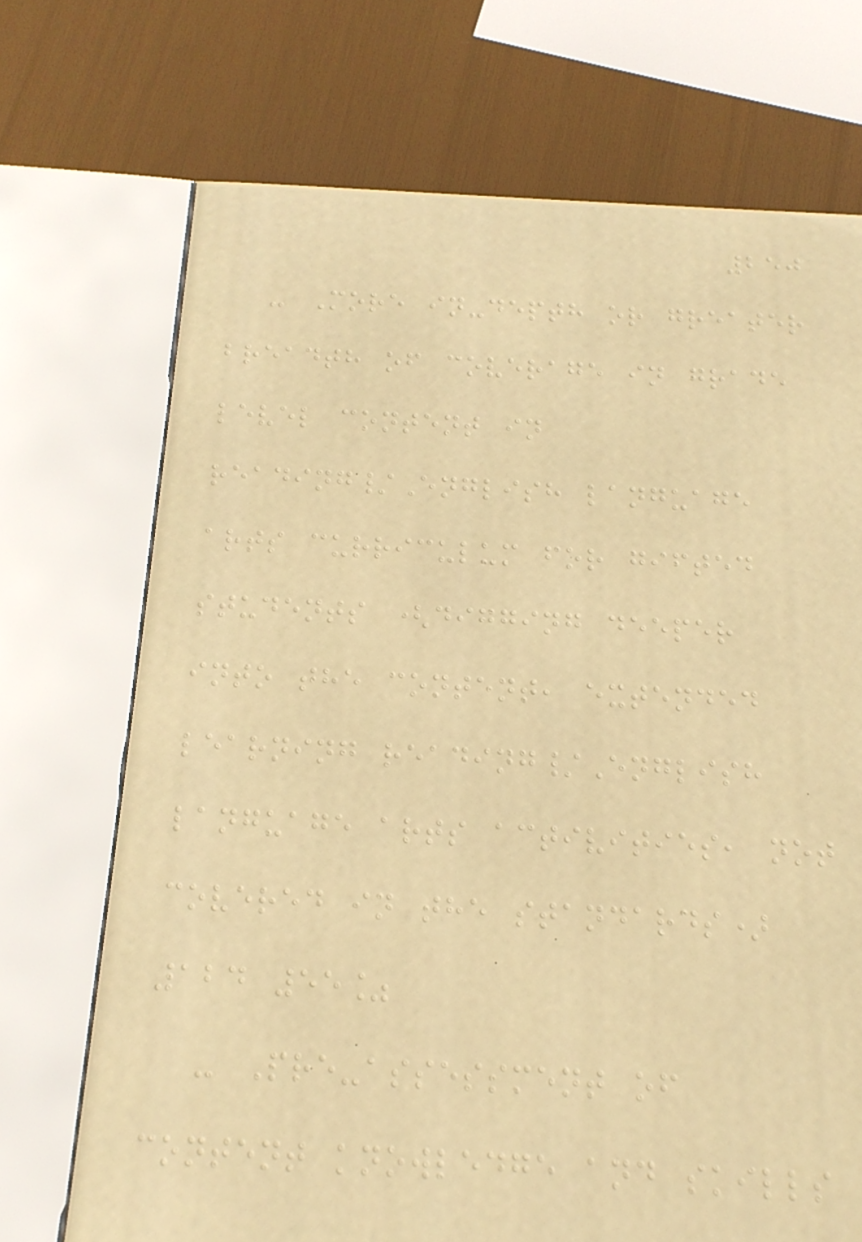250
- More in-depth or greater
breadth of coverage in grade
level content in
reading/English language
arts curriculum for gifted
students (digging deeper
into the content, extended
learning reading/English
language arts activities, not
covered in the standards)
124 55%
- Pre-assessment of
content knowledge and skills
